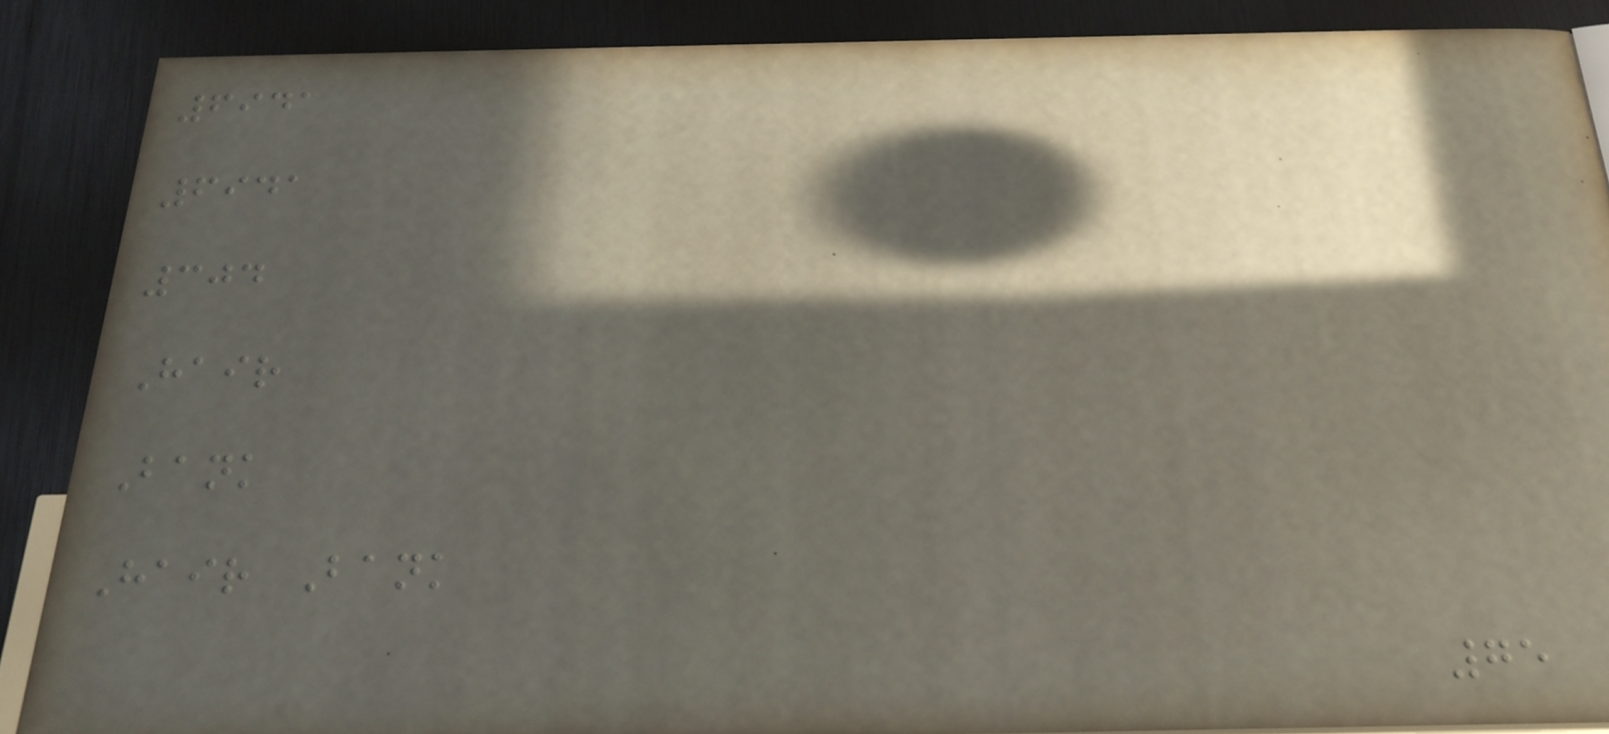6941
6941
304
Hair
Bank
Hair Bank
75
